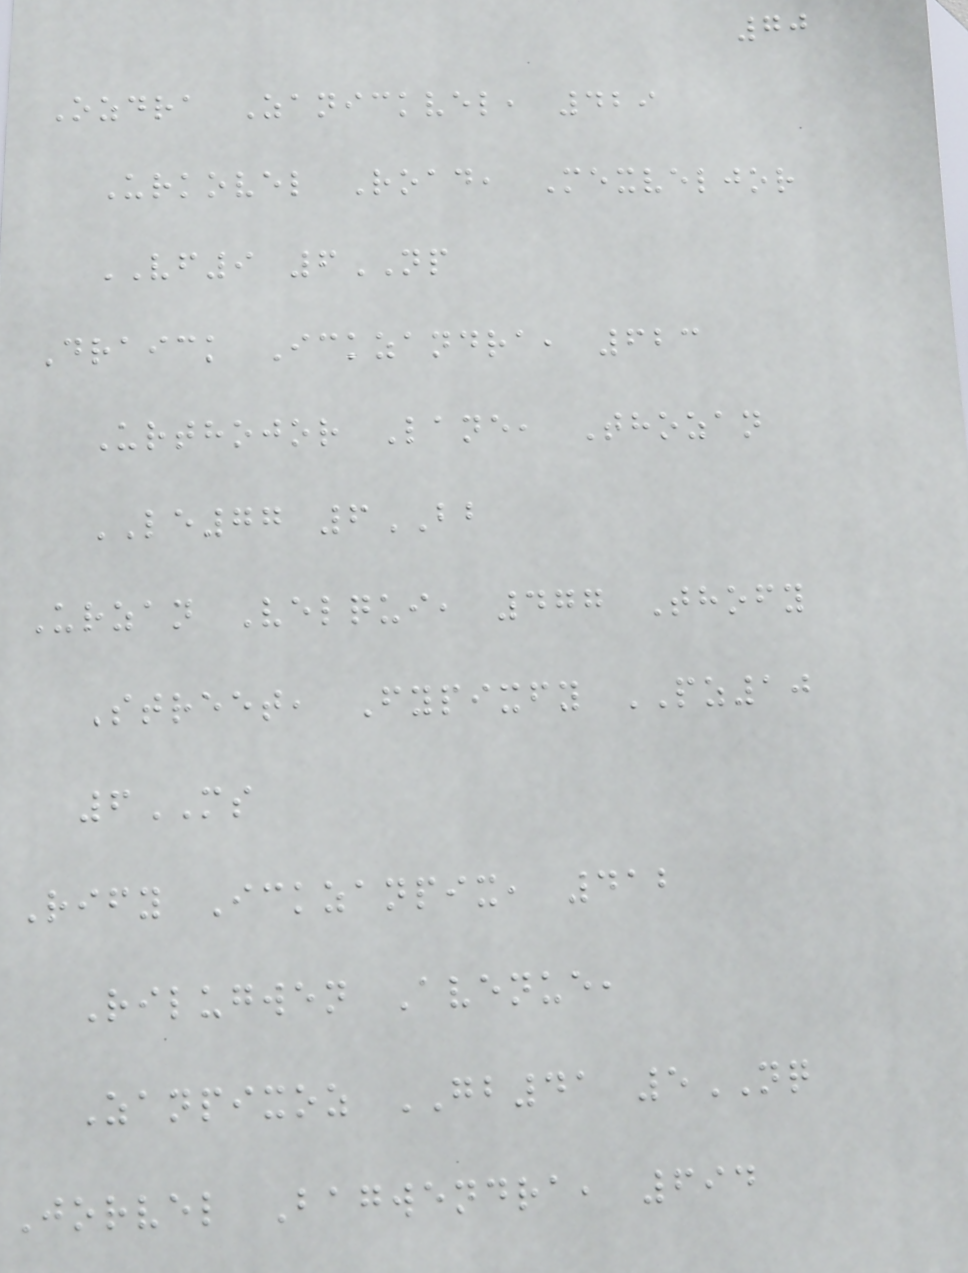70
Ozdra Zanickvel, 429
Urkovel Road, Mexveljor
VF9 6NP
Draick Ickzandra, 623
Urthojor Lane, Thozan
LE77 6BB
Urzan Velqui, 477 Thofy
Street, Fypixfy PZ10
6MS
Rify Ickzanpix, 412
Rilugwen Avenue,
Zanpixoz GB41 5NQ
Jorvel Bagwendra, 694
